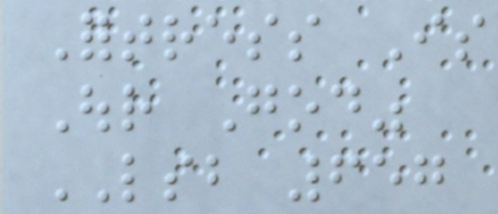Fortress Is
Our God"
LSB 657
